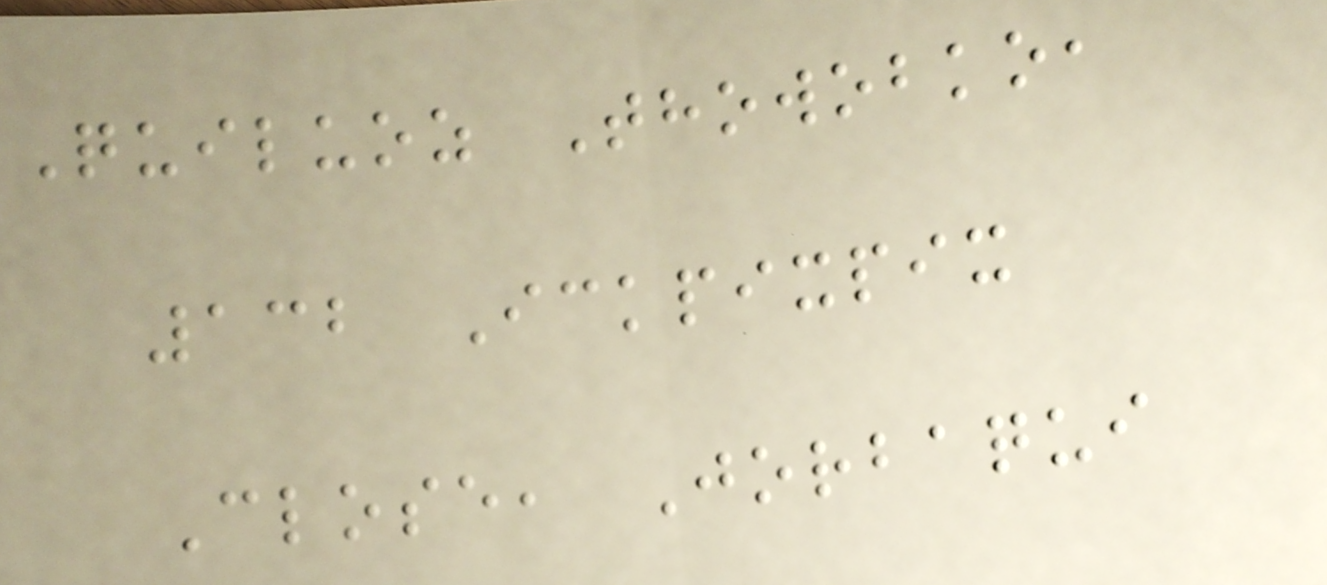Quiluoz Thowobko,
132 Ickpixpix
Close, Jorbaqui
